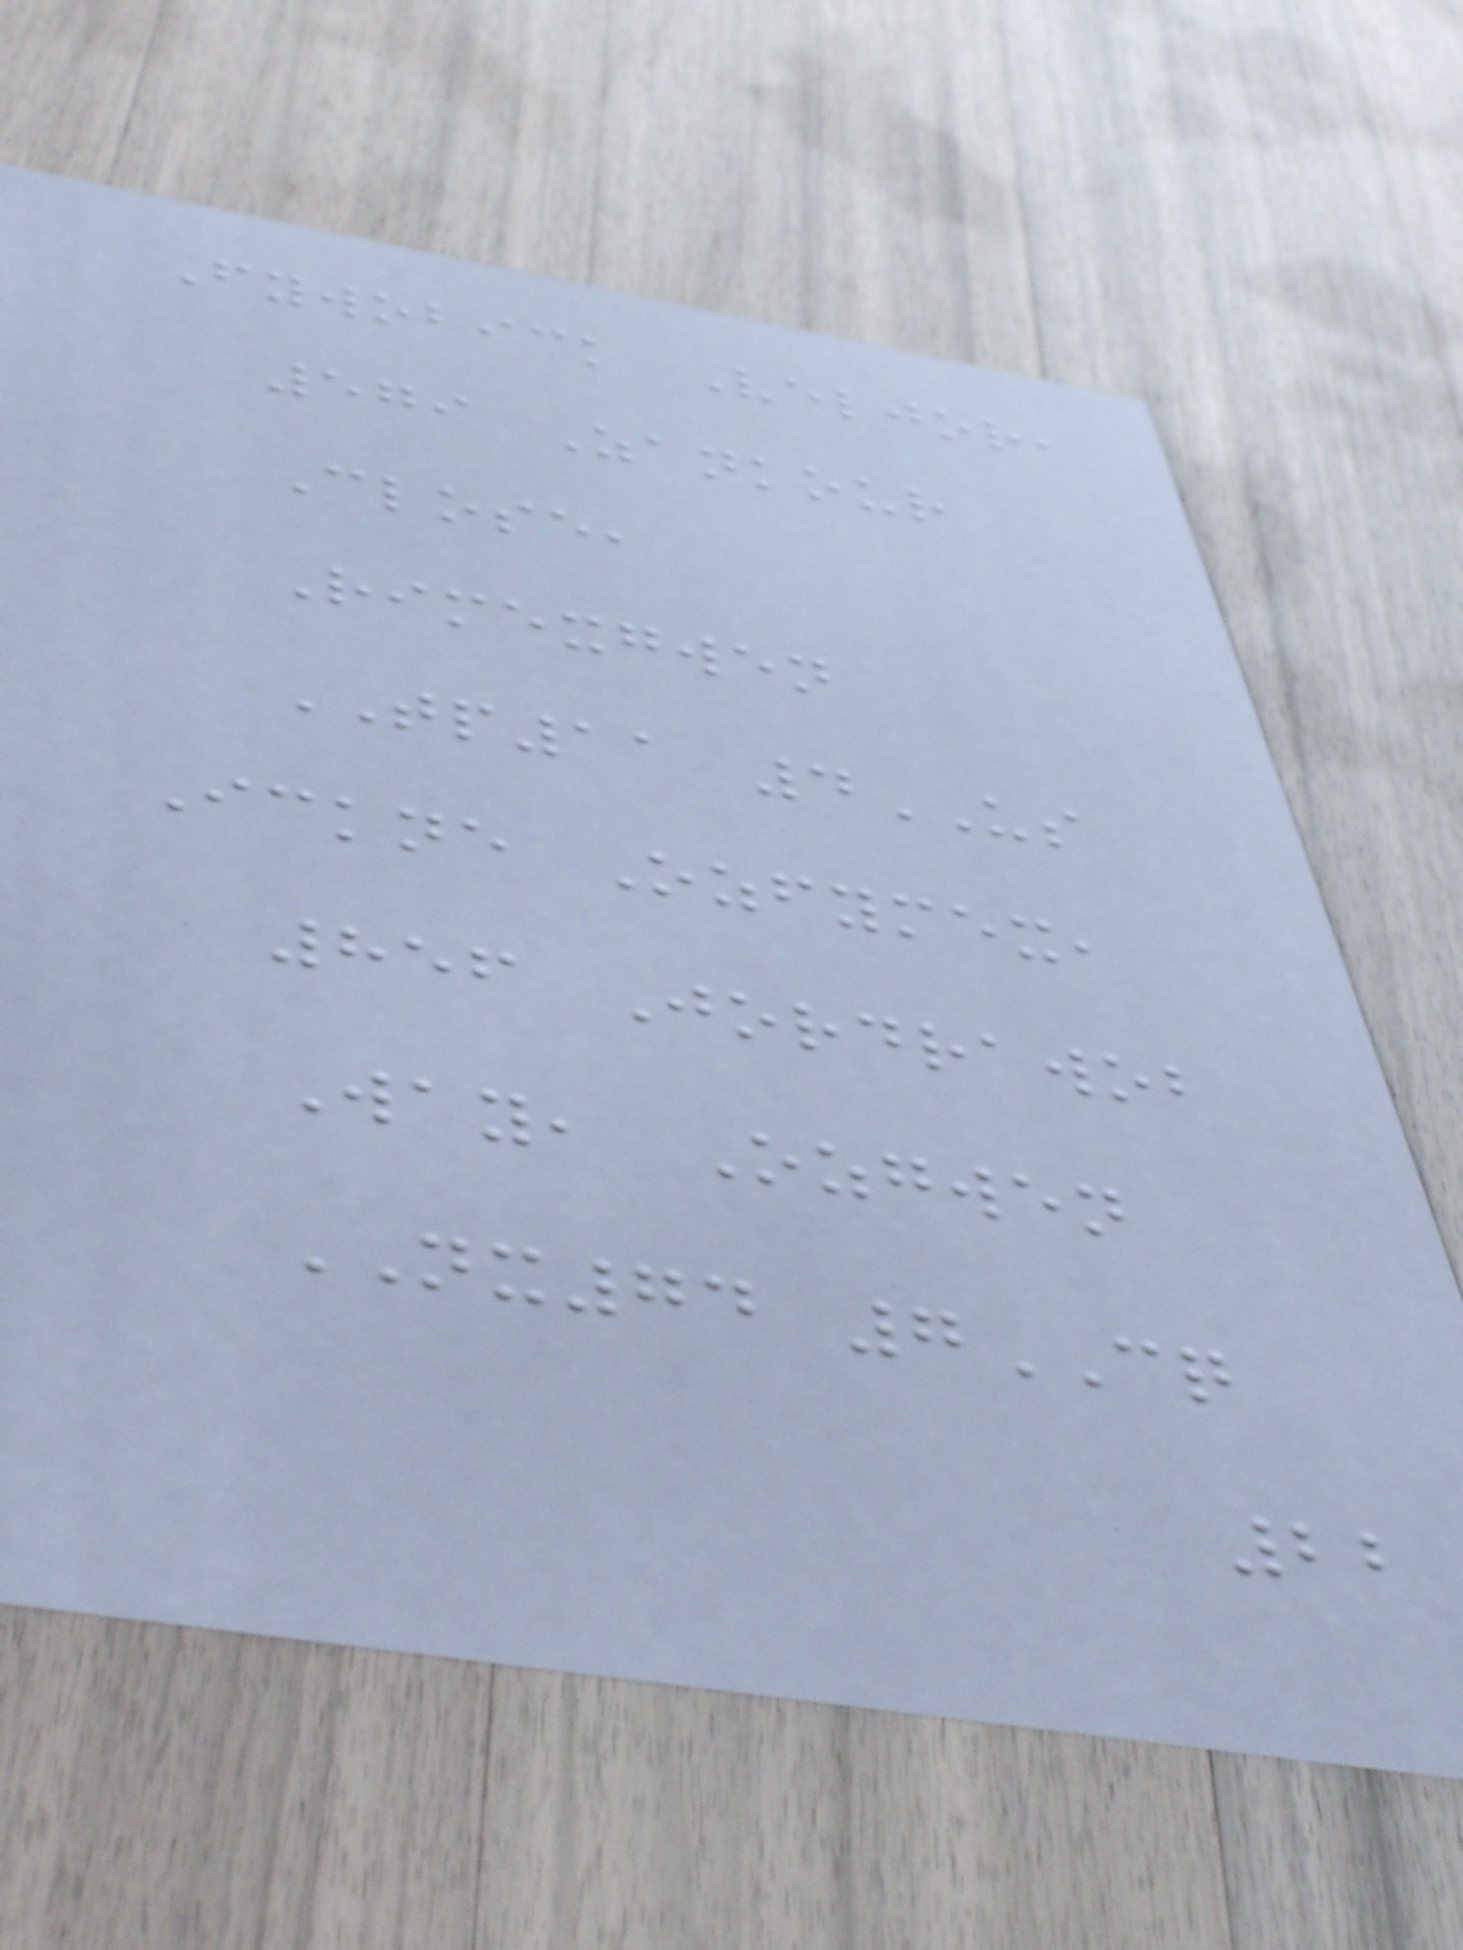Fywobick Veljor,
579 Zankour
Close,
Rimexgwen
TP11 4US
Ickne Ozfymex,
856 Jordrawob
Way, Ozgwen
NX74 7CQ
22
